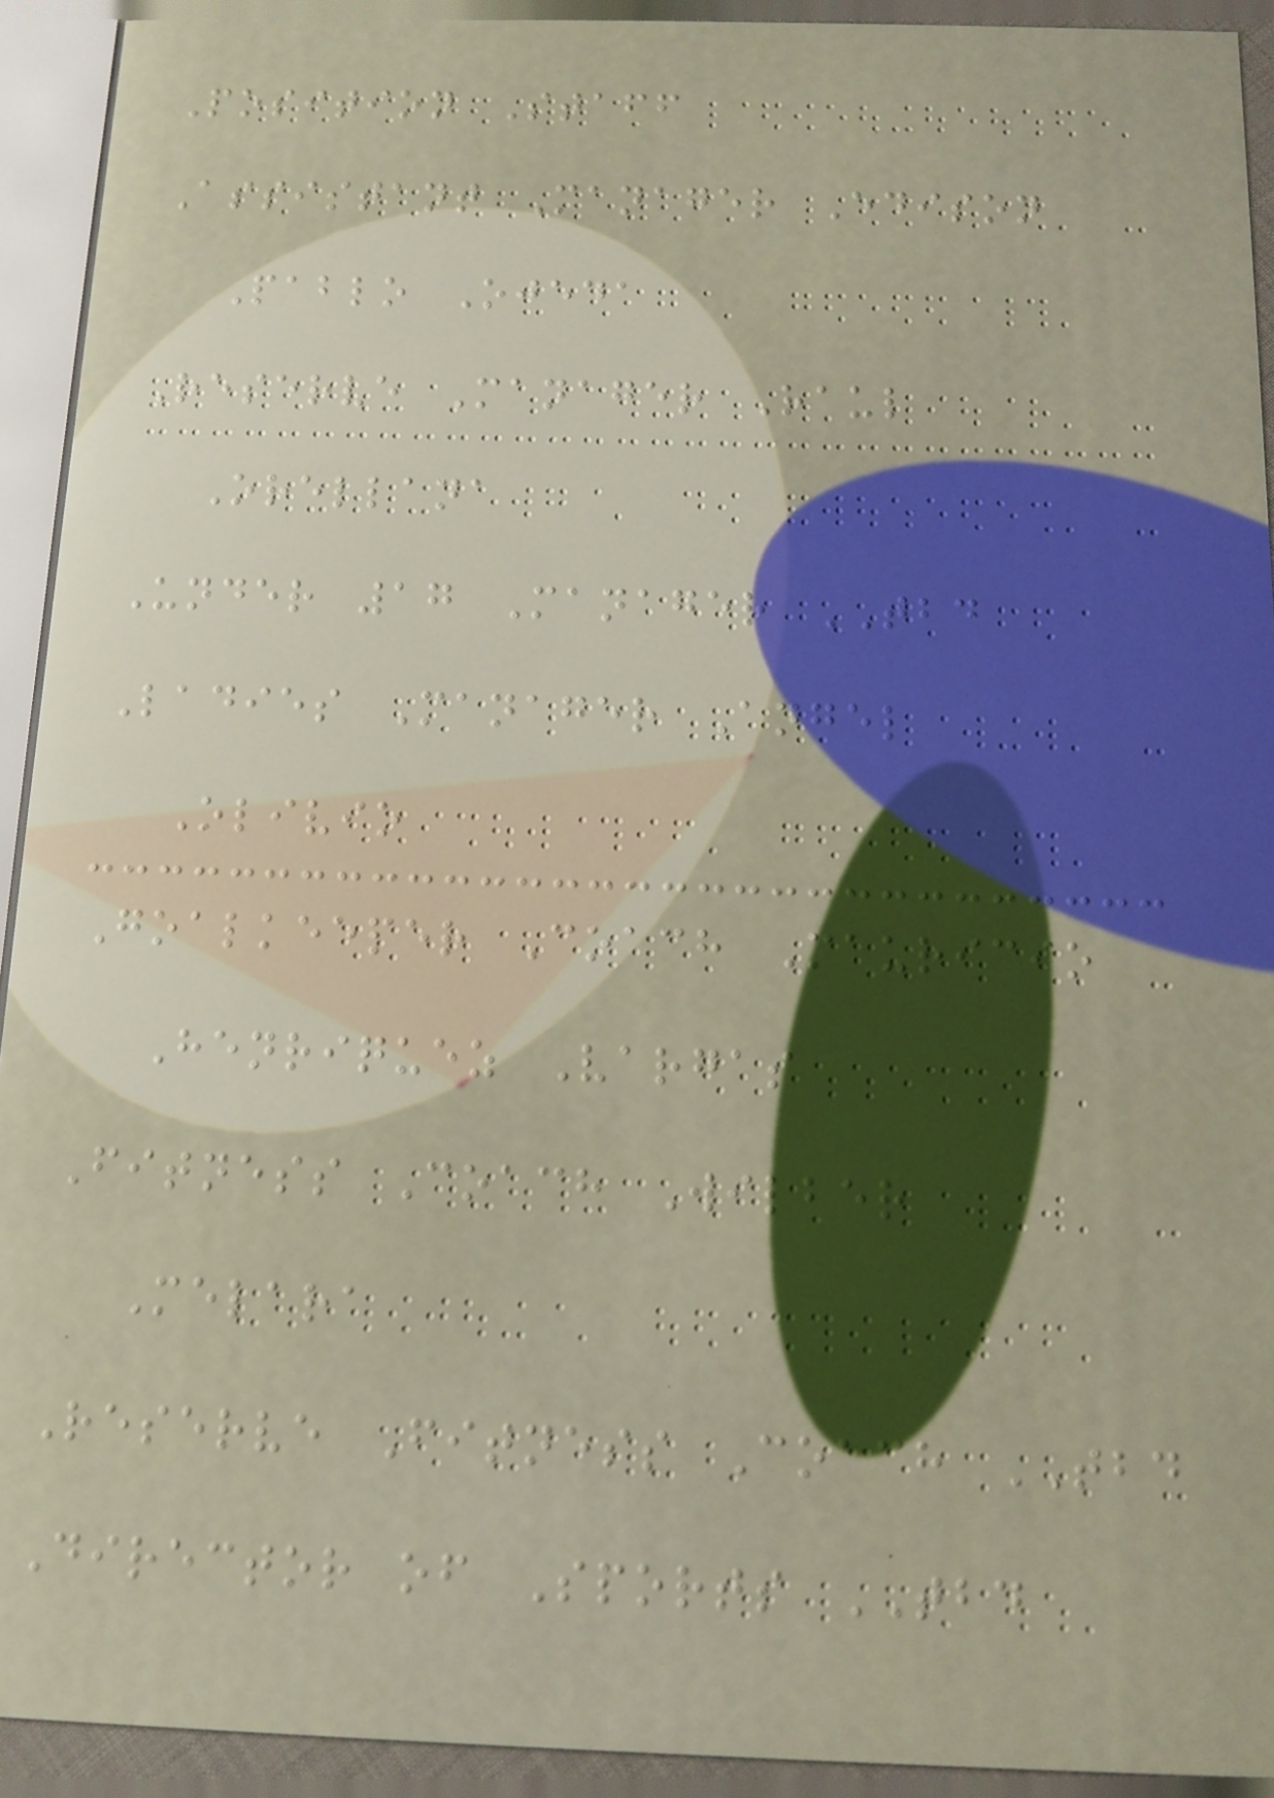Position Staff
Assistant Manager Edison
Pablo Ojeda
Reserve Manager Raul
Orellana
Under 17 Manager TBD
Ladies Manager Angel
Olivio
Goalkeeper Coach Mauricio
Henriquez Vargas
Fitness Coach Wilber
Melara
Reserve Fitness Coach TBD
Director of Sports TBD
